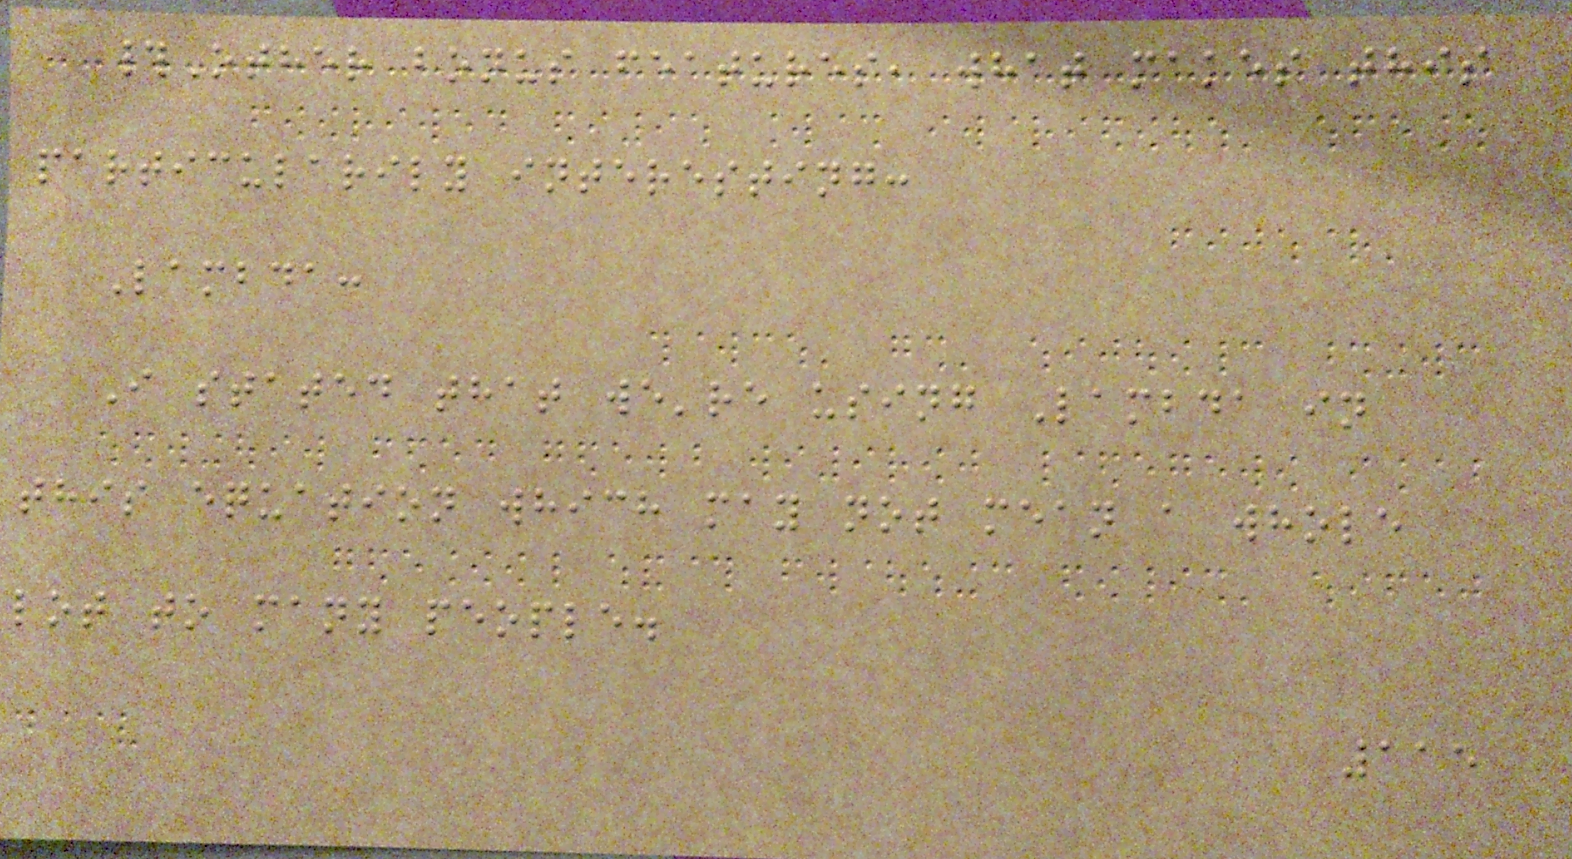#Other bonus features, what makes this
particularily interesting:
Lambda:
I stated that we're using Lambda in
this equation which may not mean a whole
lot to many people.
115
